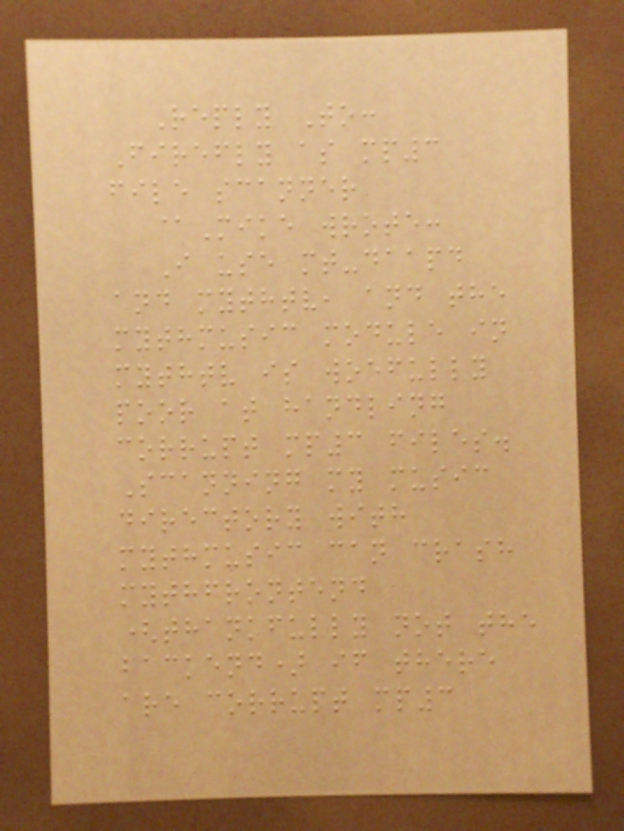Reply To:
Firefly as mp3
file scanner
@Mike wrote:
I use mt-daapd
and mythtv, and the
mythmusic module in
mythtv is woefully
poor at handling
corrupt mp3 files.
Scanning my music
directory with
mythmusic can crash
mythfrontend
(thankfully not the
backend) if there
are corrupt mp3
